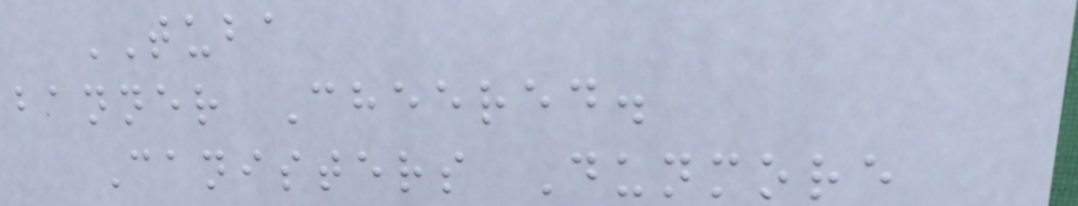TUBA
banner Cheered.
Canisters Dunmore
